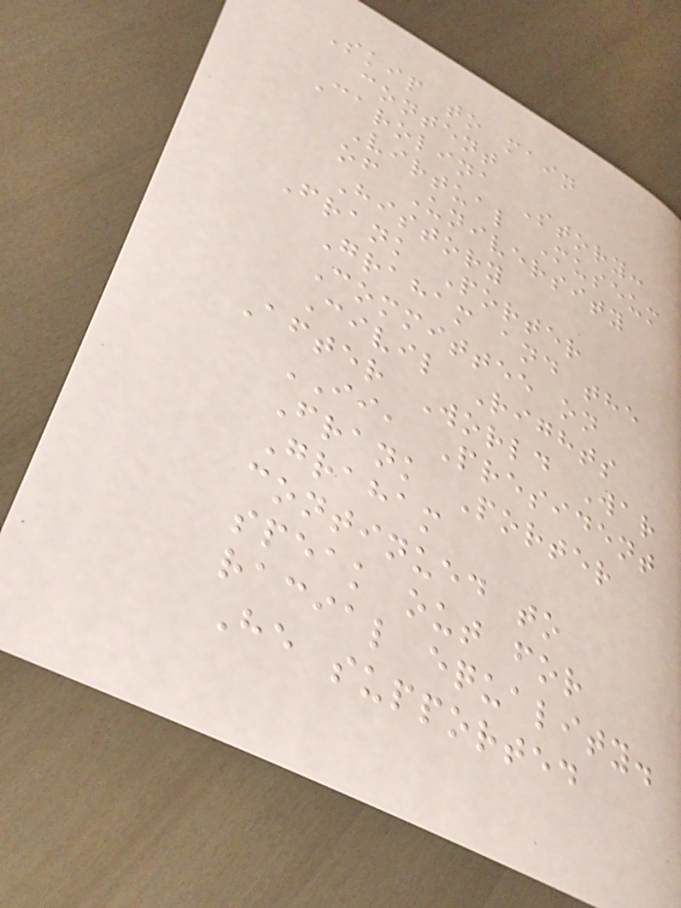Skip to main
content
Carolina Story:
Virtual Museum
of University
History
Frank Porter
Graham and the
Committee on
Civil Rights
After World War
II, President
Frank Porter
Graham
continued to
speak out for
racial equality.
He supported
